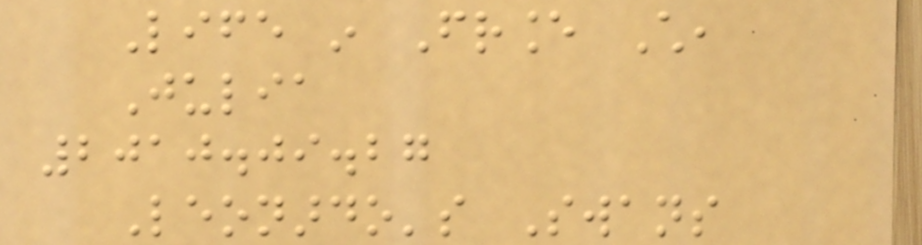Life in France Child,
Julia
2010.09.27
Leonardo's Swans
